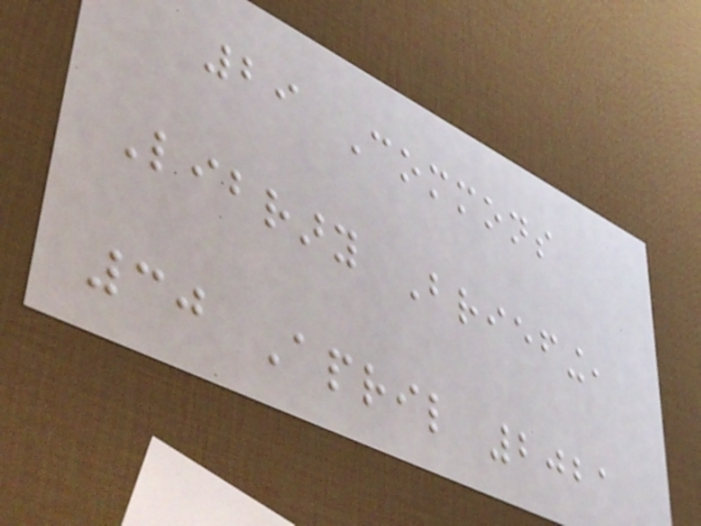29 Commons
Library Briefing,
30 April 2021
